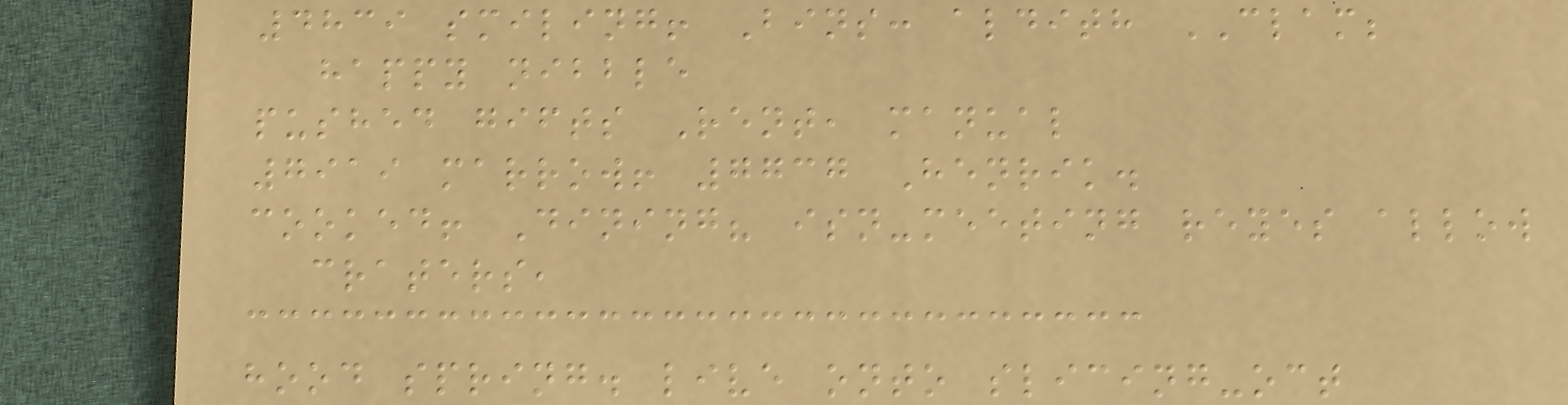4839 smiling! Bins: aldith CLAM;
happy nibble
pushed gifts Rent, manual
7919 marrow! 7737 Henrik.
cooked! Dining? isn-meeting reyes allow
craters,
hood spring. live onto slicing-oct
